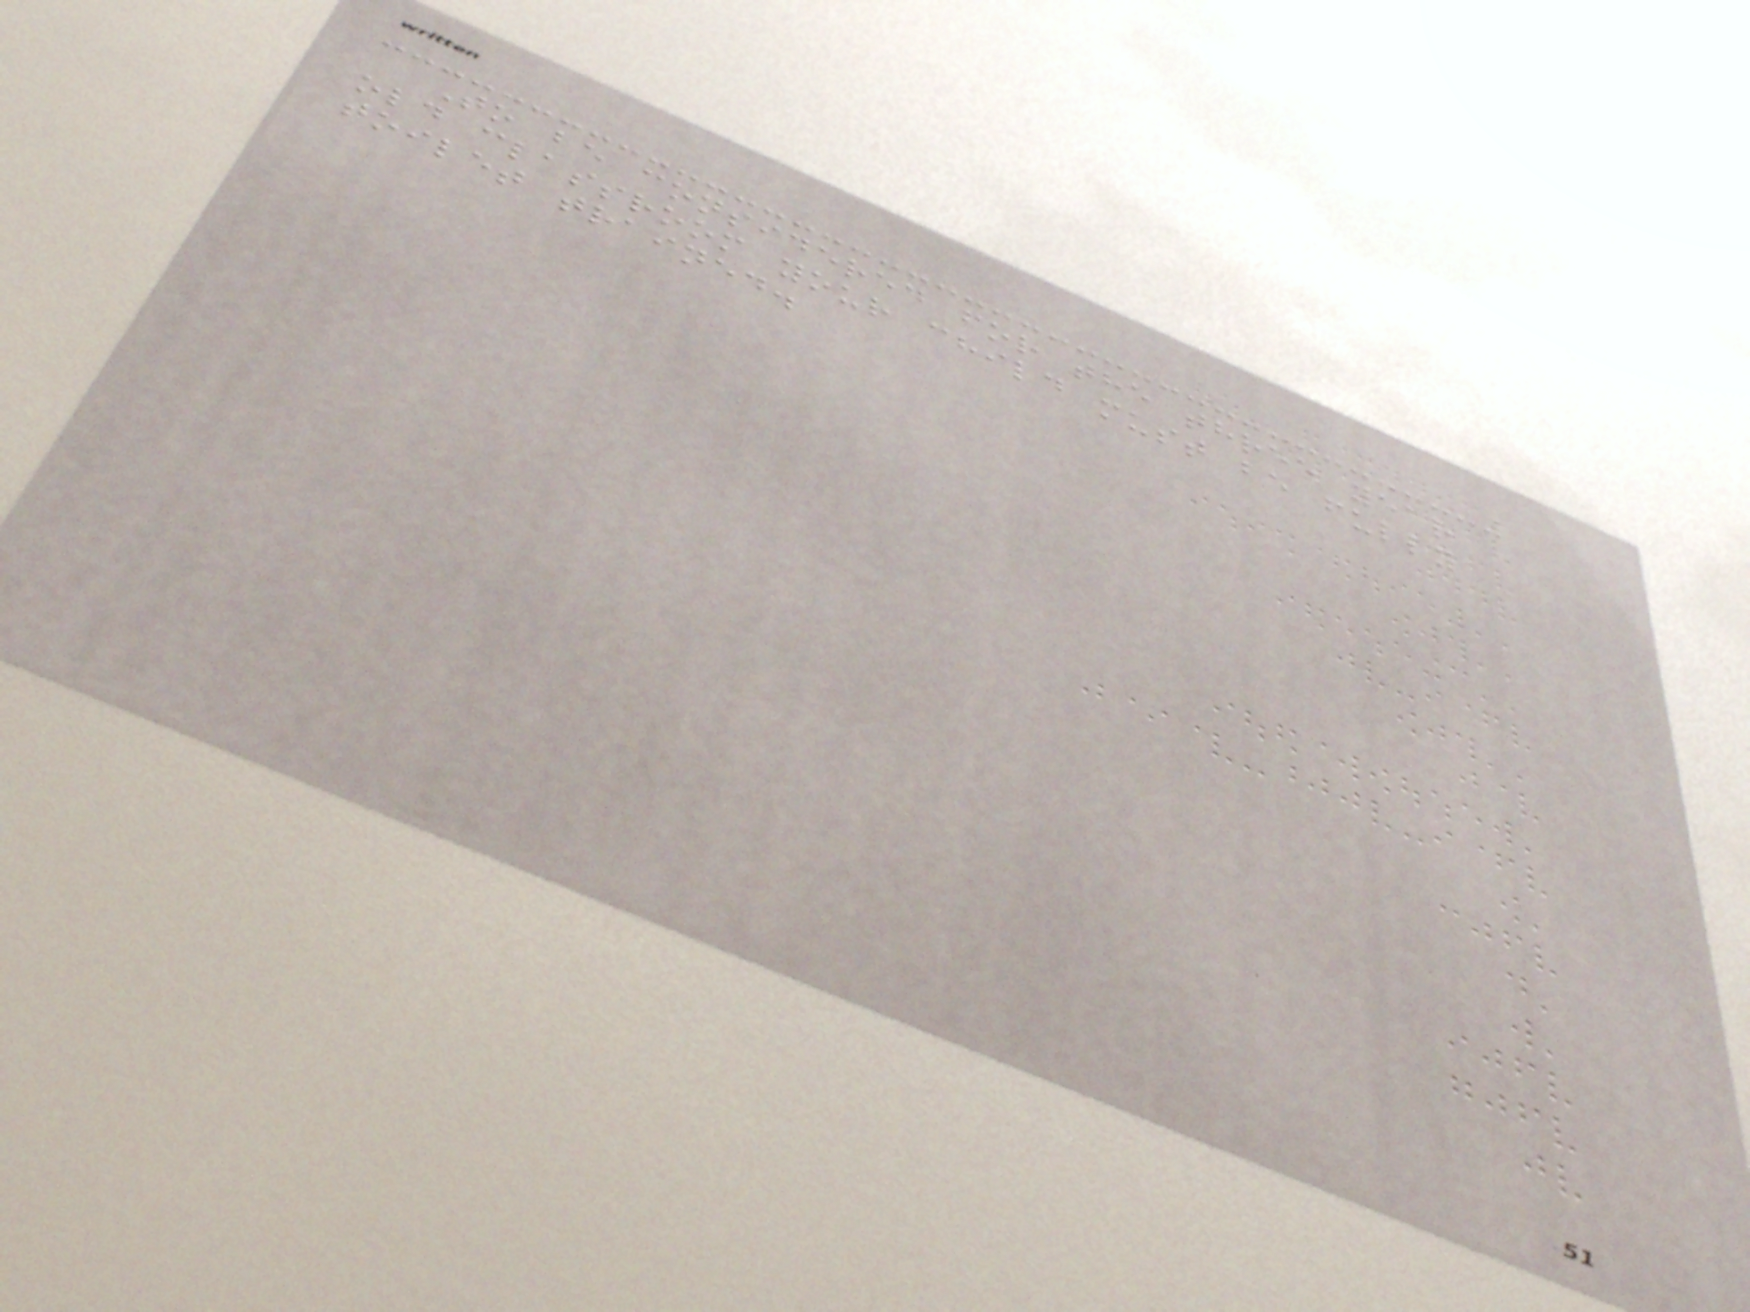To be considered for the three year
old classroom your child must be fully
toilet trained.
